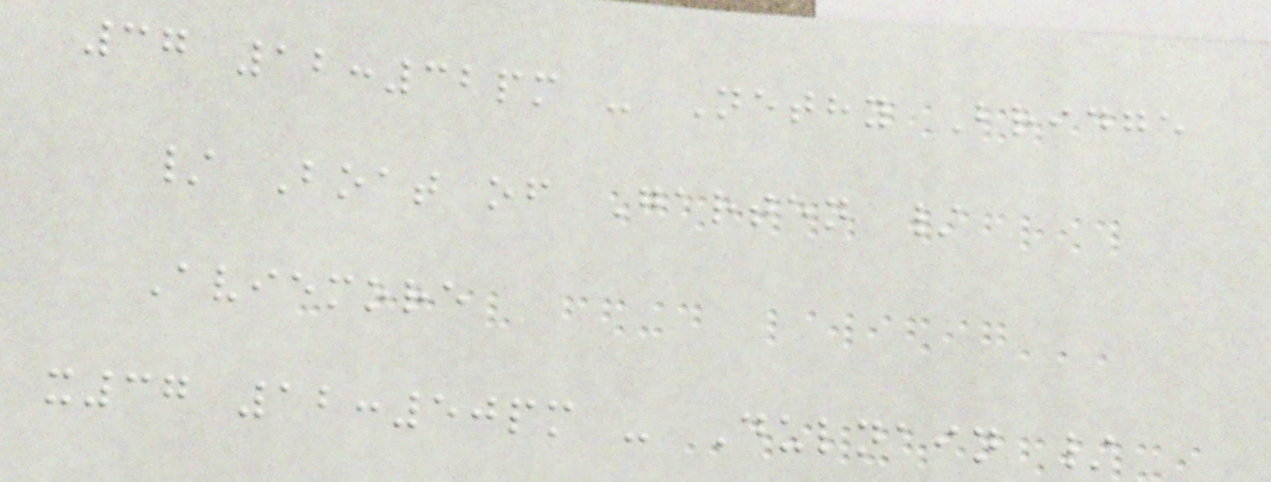37 12:32pm - Nethy Bridge
/ Boat of Garten /
Aviemore
x37 12:50pm - Dulnain /
